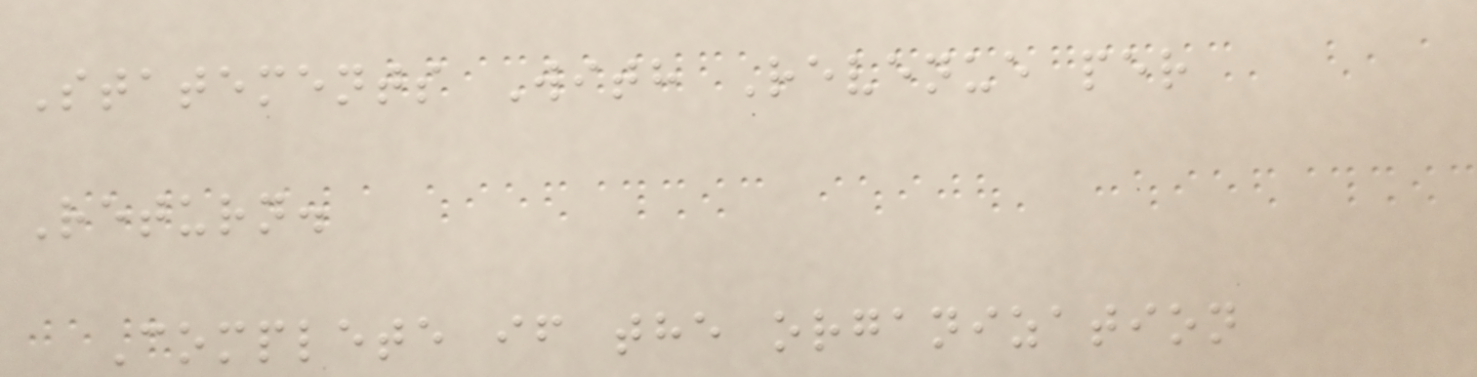Statements With Revenue per
Return.
Complete if the organization
